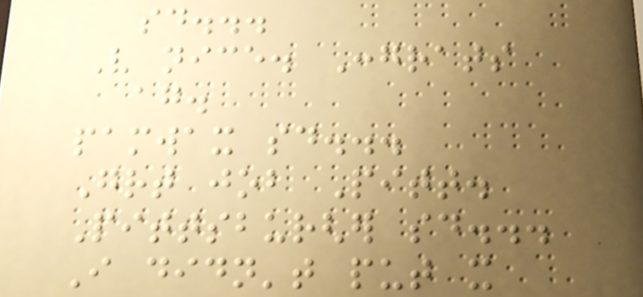said...
Very nice. Congrats
again.
pamwax said...
Great job Pitt.
Pittsburgher said...
I didn't put it
